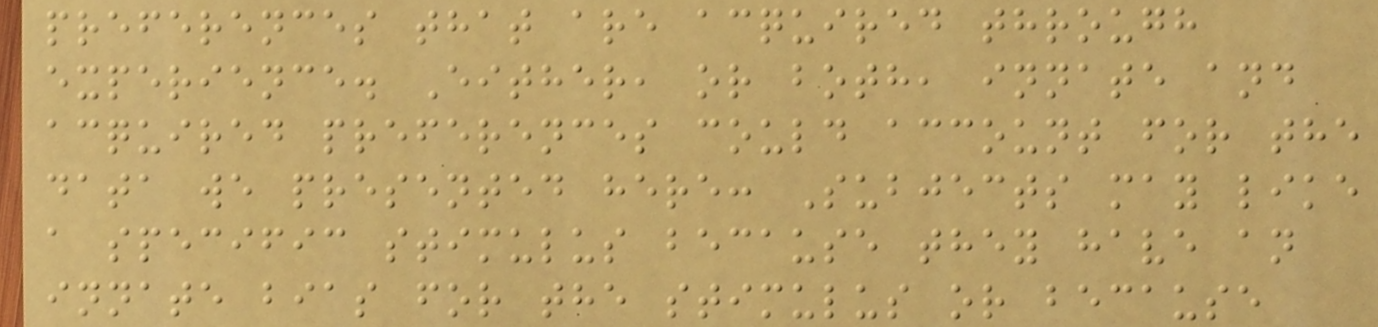preferences that are acquired through
experience. Either, or both, innate and
acquired preferences could account for the
data we presented here: Subjects may like
a specific stimulus because they have an
innate bias for the stimulus or because
